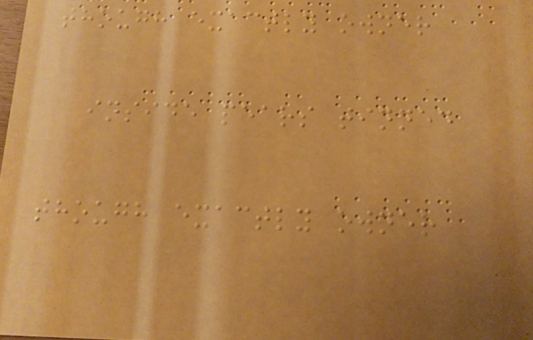though exactly owner
inside pears tinned
though exactly owner
